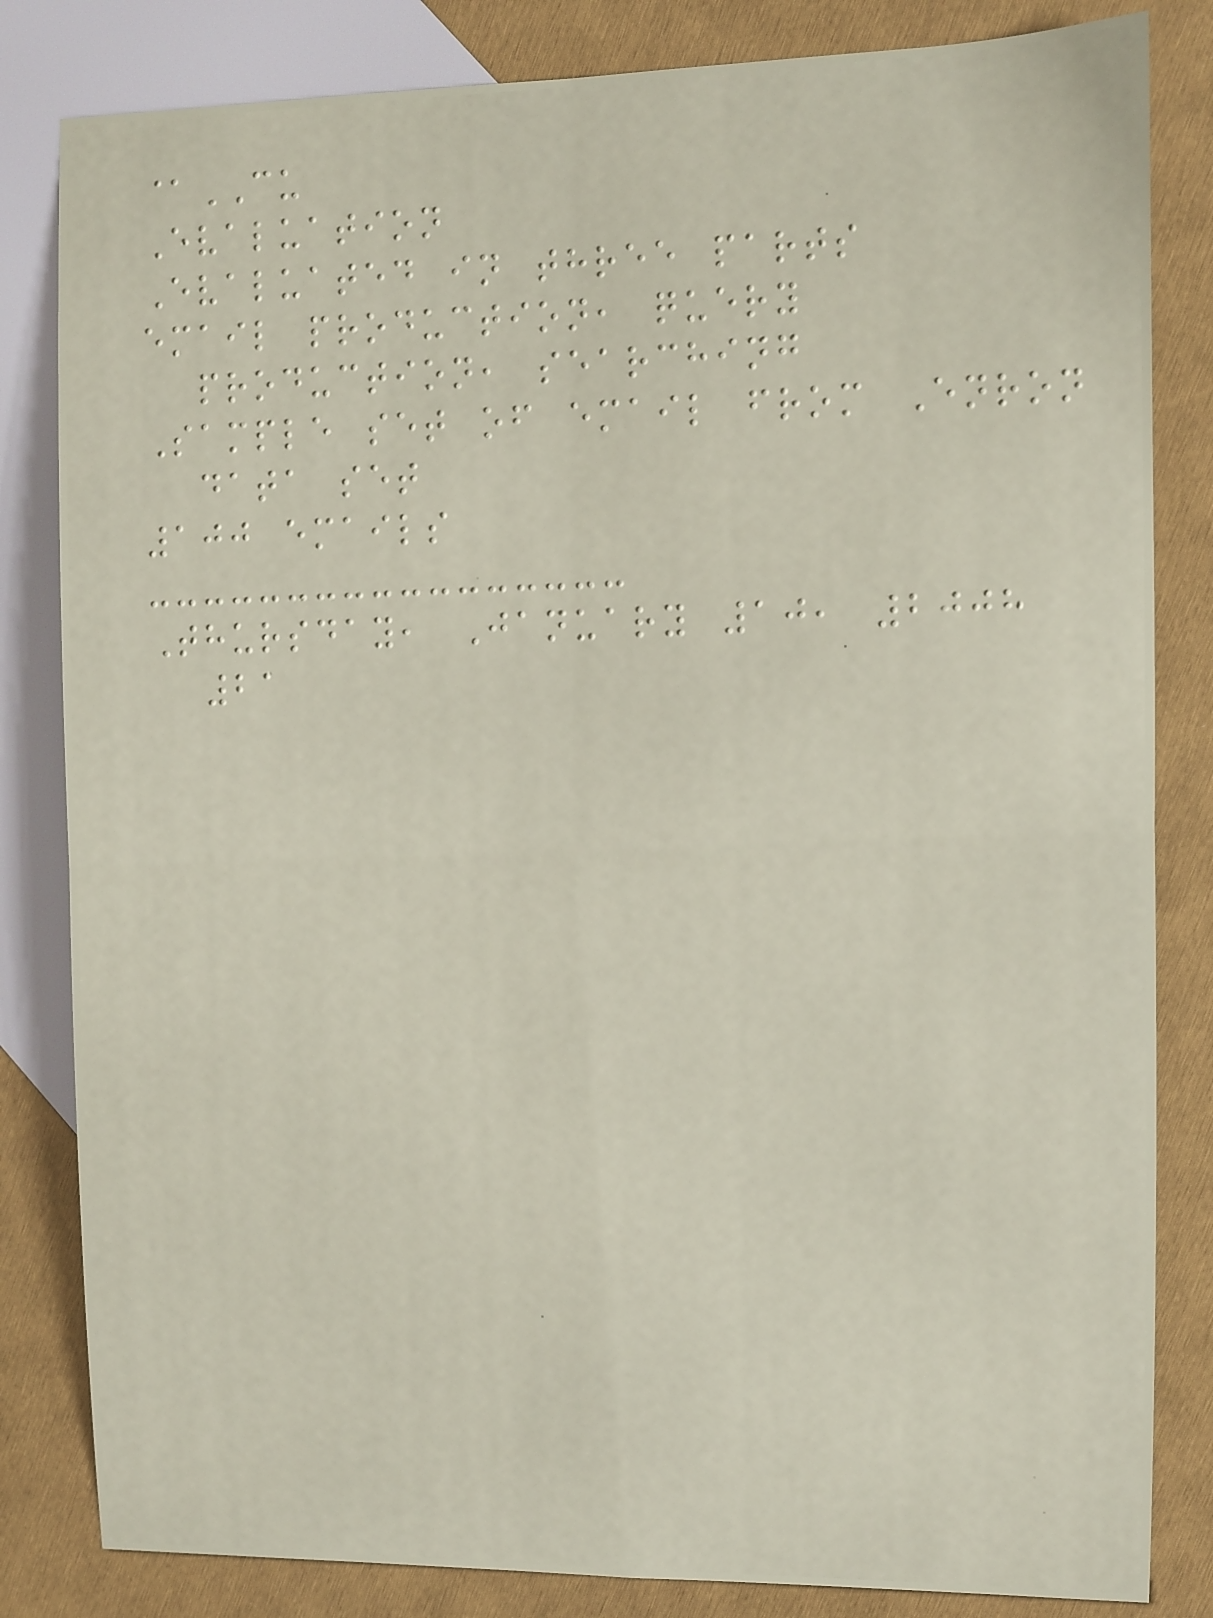@CU
Evaluation
Evaluated in three parts
email production, query
production, searching
Sample set of email from Enron
data set
100 emails
Thursday, January 10, 2008
21
